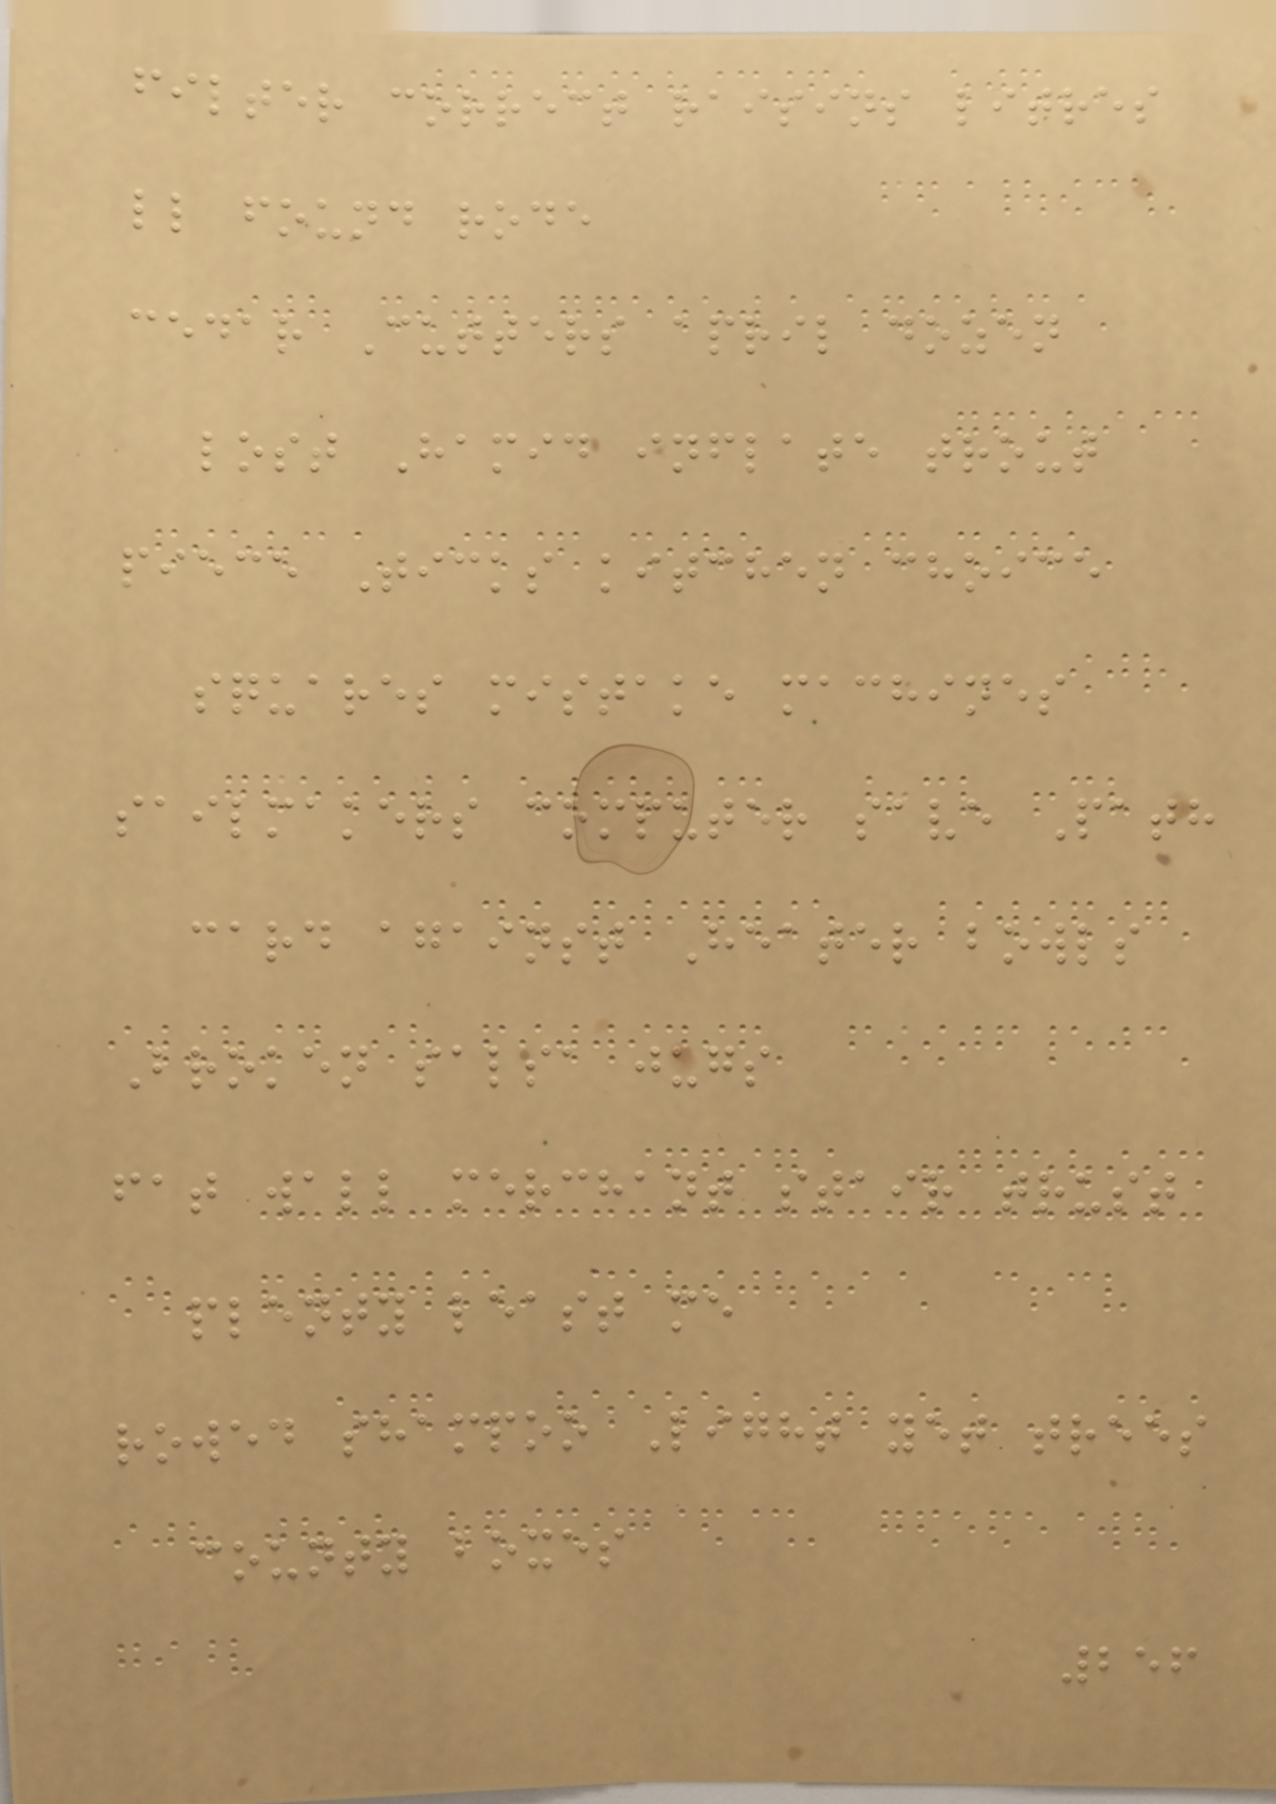filter correct raisins litres
ll found rode
cedar Cutters april dozen
lost Hamid inflate trout
piece Ticks kitchen choice
squares mistake machines
sailmakers computer save Path
card against Heater bowls
Broken salsa jugs
fat wall merchant stair trust
plenty least me
rowed shampoo Light yet trees
county boxes
256
